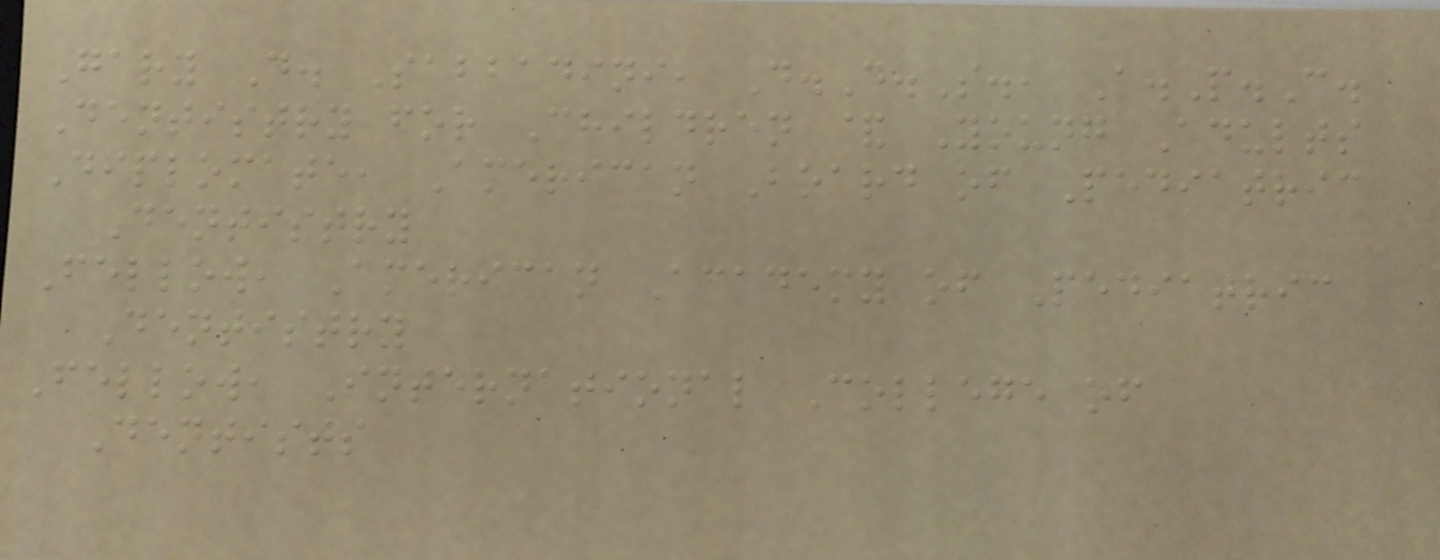Gary D. Sabbadini, D.D.S., A.P.C.
Dentistry for Children & Young Adults
Diplomate, American Board of Pediatric
Dentistry
Fellow, American Academy of Pediatric
Dentistry
Fellow, International College of
Dentists
